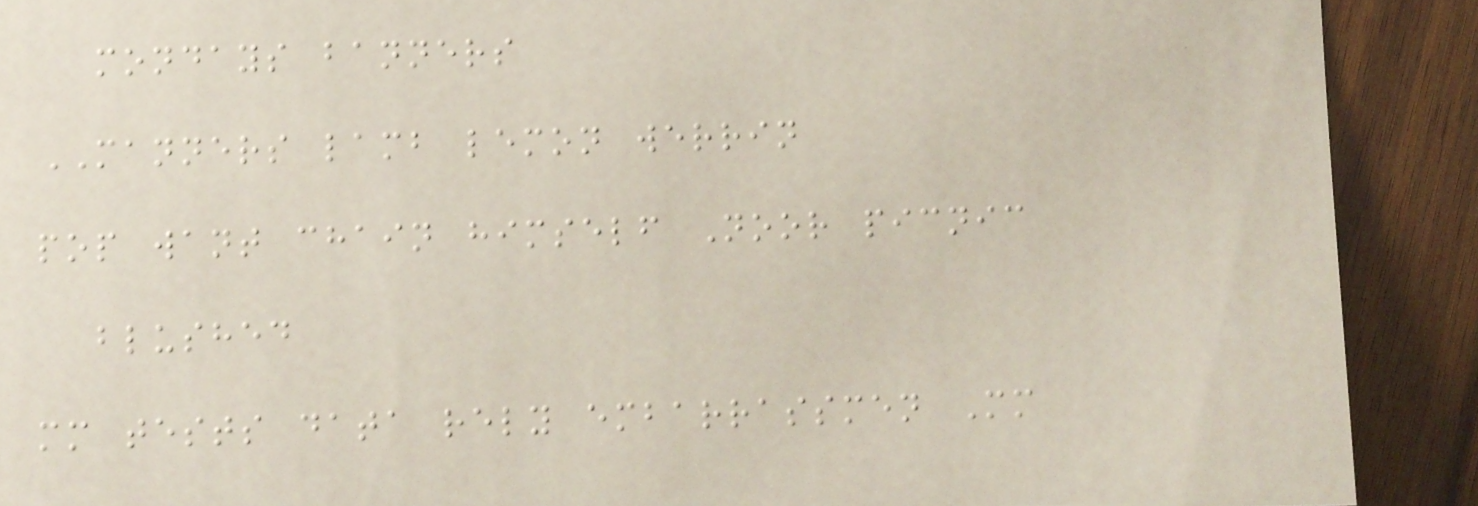mondays banners
MANNERS lamb lemon werrin
pop want chain himself Noor picnic
blushed
mm tests data rely embarrassmen Mm
